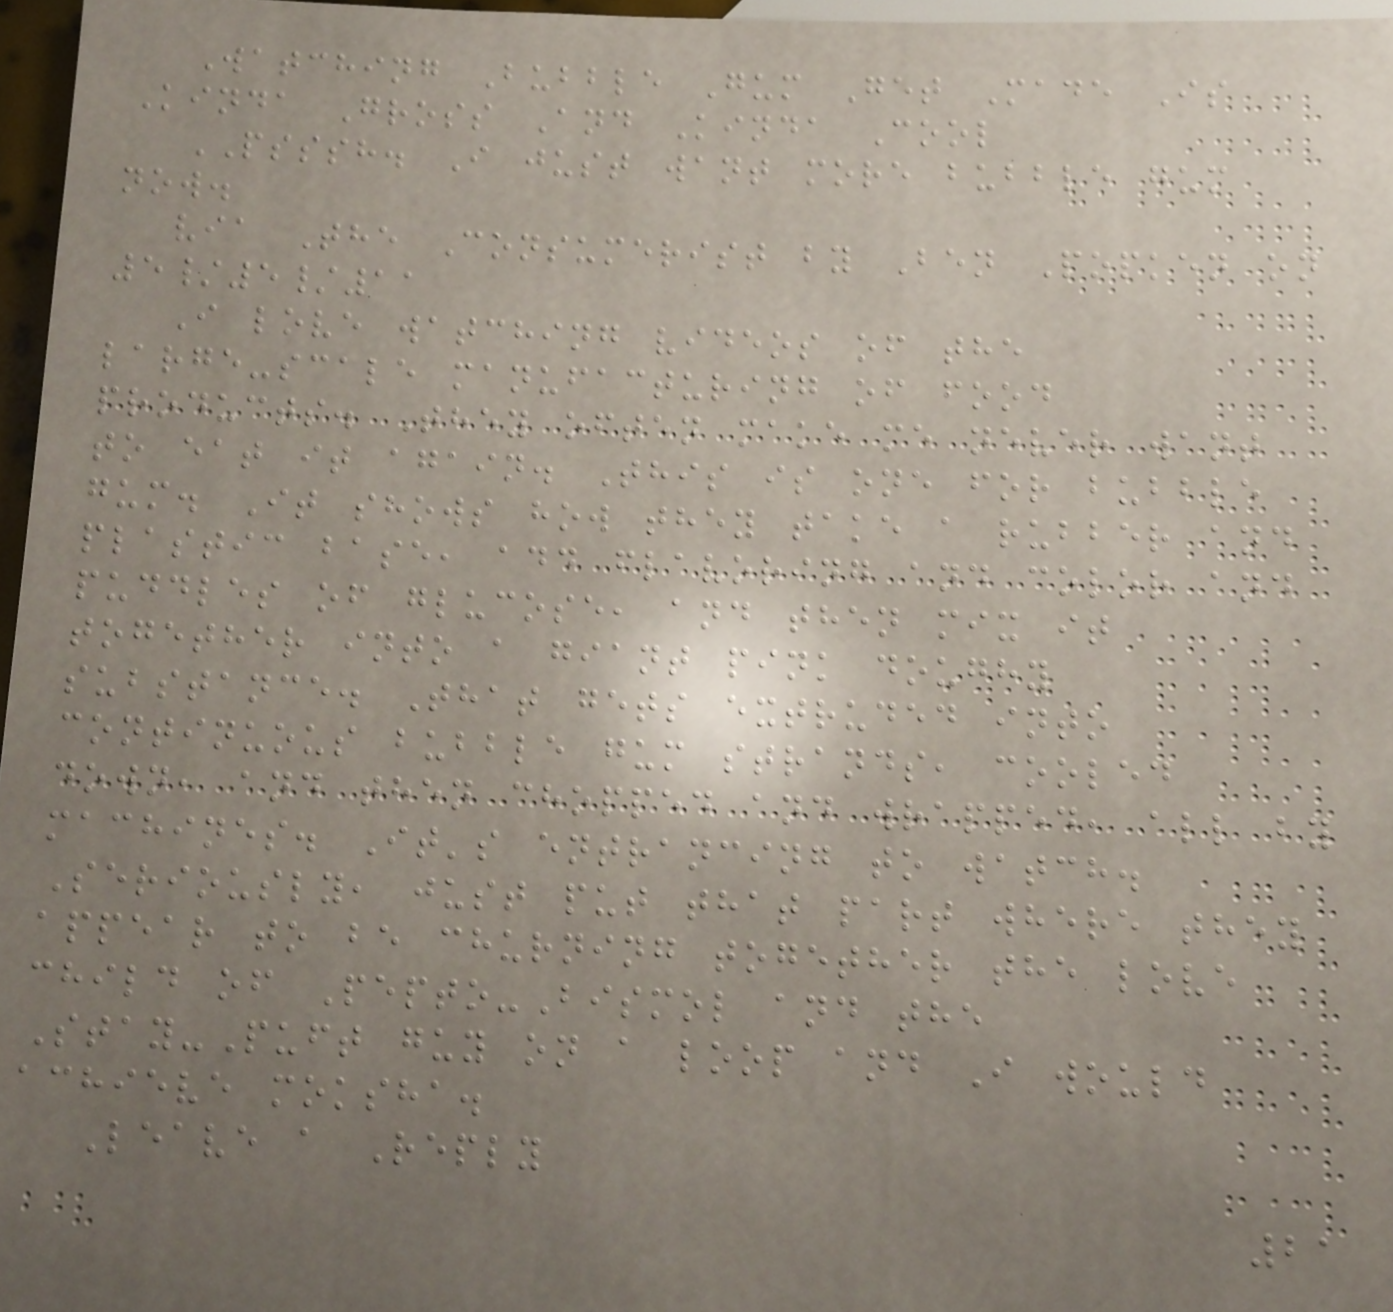Watching Bubble Gum Get Made Is
Kinda Gross And Kinda Cool
PSSSH. I just want more bubble gum
now.
via The Consumerist by Ben Popken on
5/5/11
I love watching videos of the
large-scale manufacturing of food
products. They often make me never want
to eat it again. This is one for bubble
gum. It shows how they take a rubber and
plastic base, add flavoring and color and
puddles of glucose, and then mix it
together into a giant pink doughy
substance. That gets extruded into
continuous bubble gum strands, cooled
down, and then chopped and wrapped, all by
machines. It's entrancing to watch.
Seriously, just put that part where they
appear to be churning together the love
child of Pepto-Bismol and the
Stay-Puft guy on a loop and I would
achieve moksha.
Leave a Reply
21
